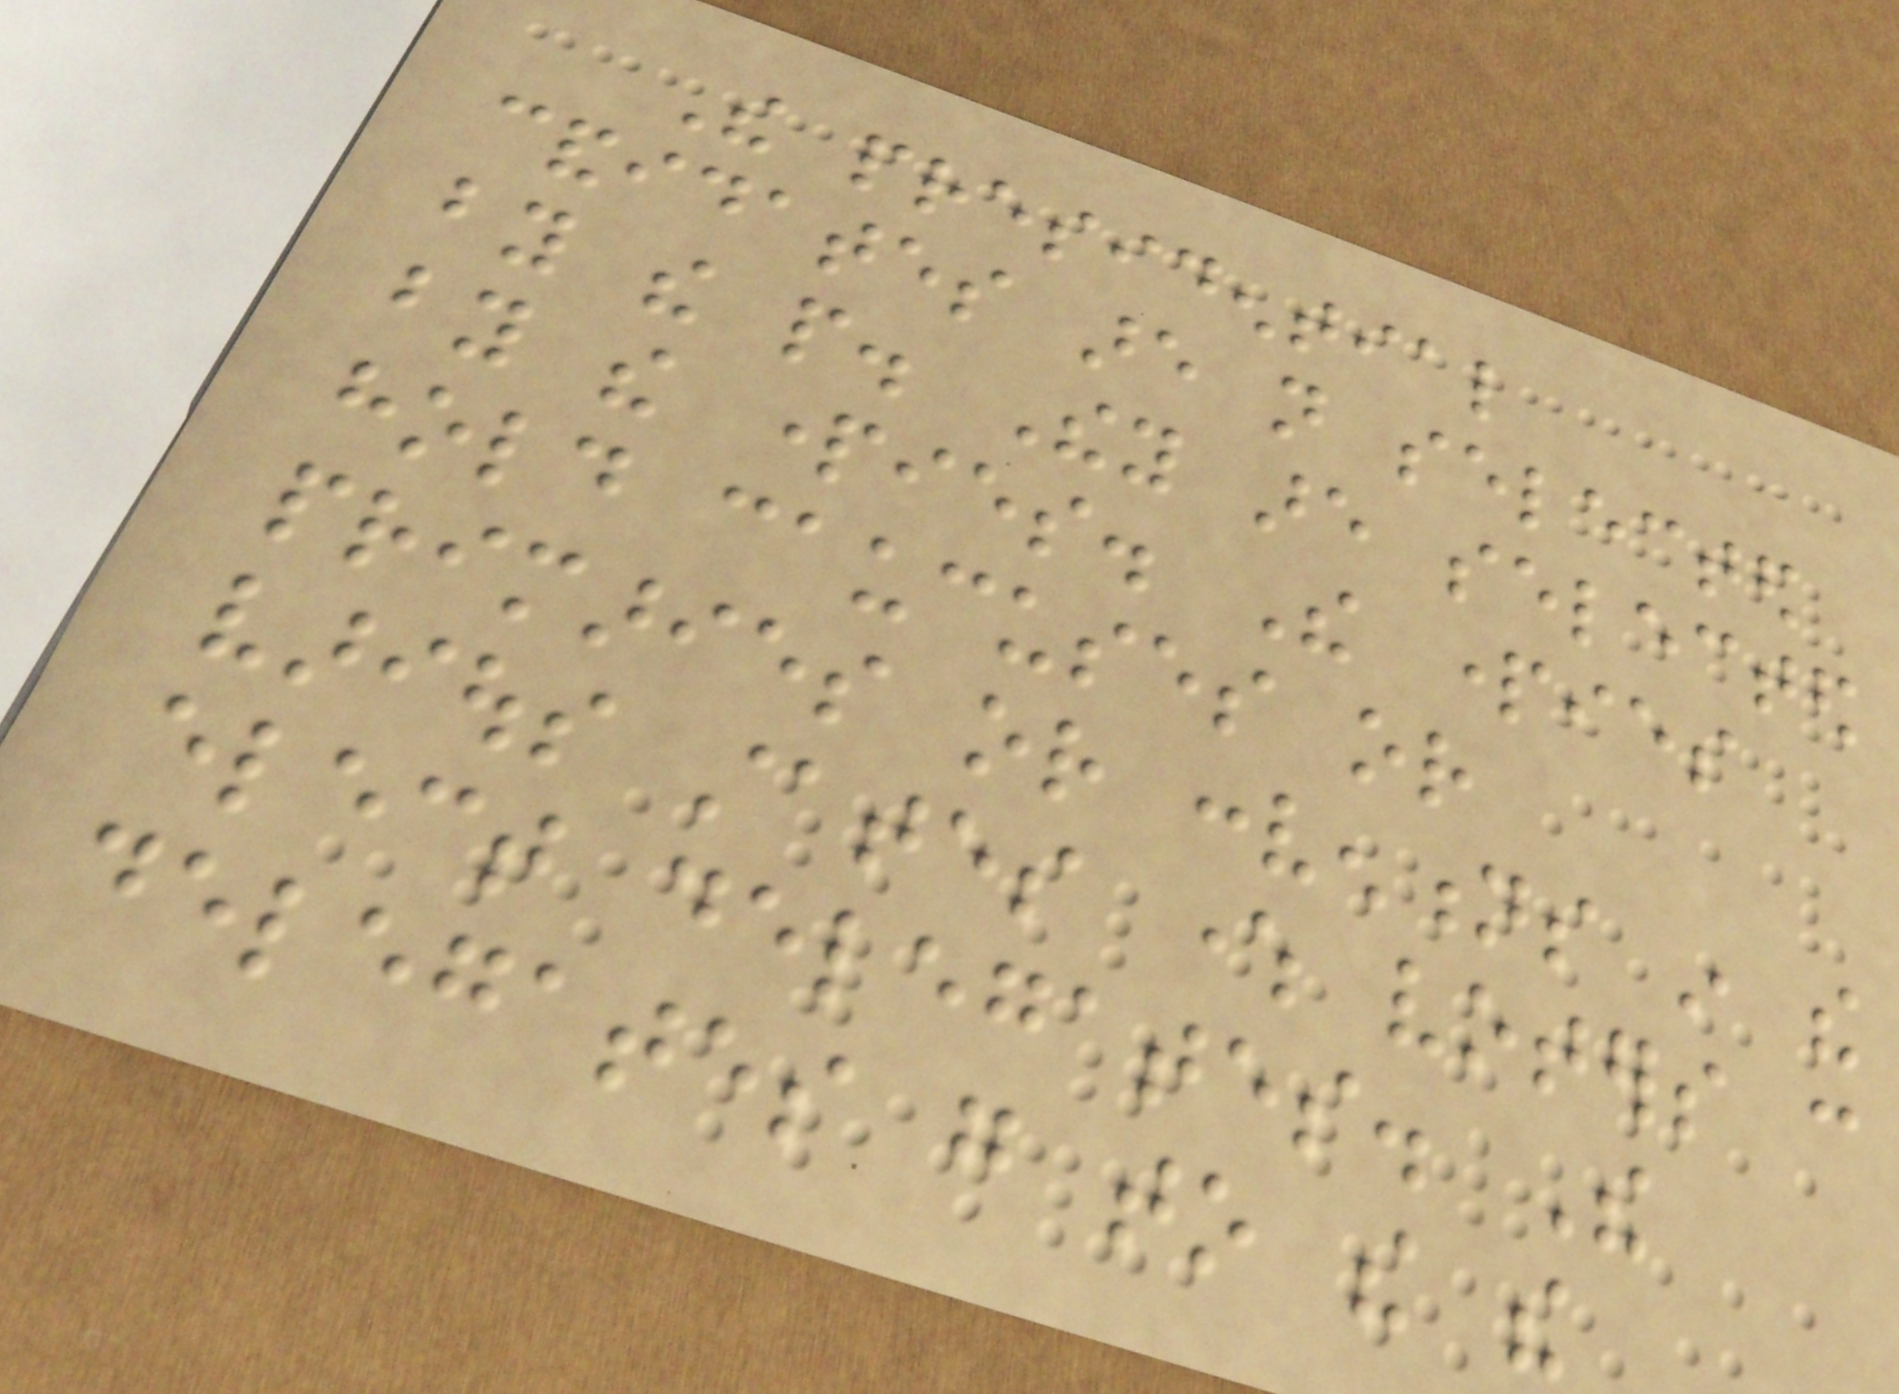The presidential
candidates are not selected
by the people. They are selected
by the parties. The parties
hold caucuses or
primaries or conventions in the
various states where voters can
elect delegates. The
delegates go to the the
